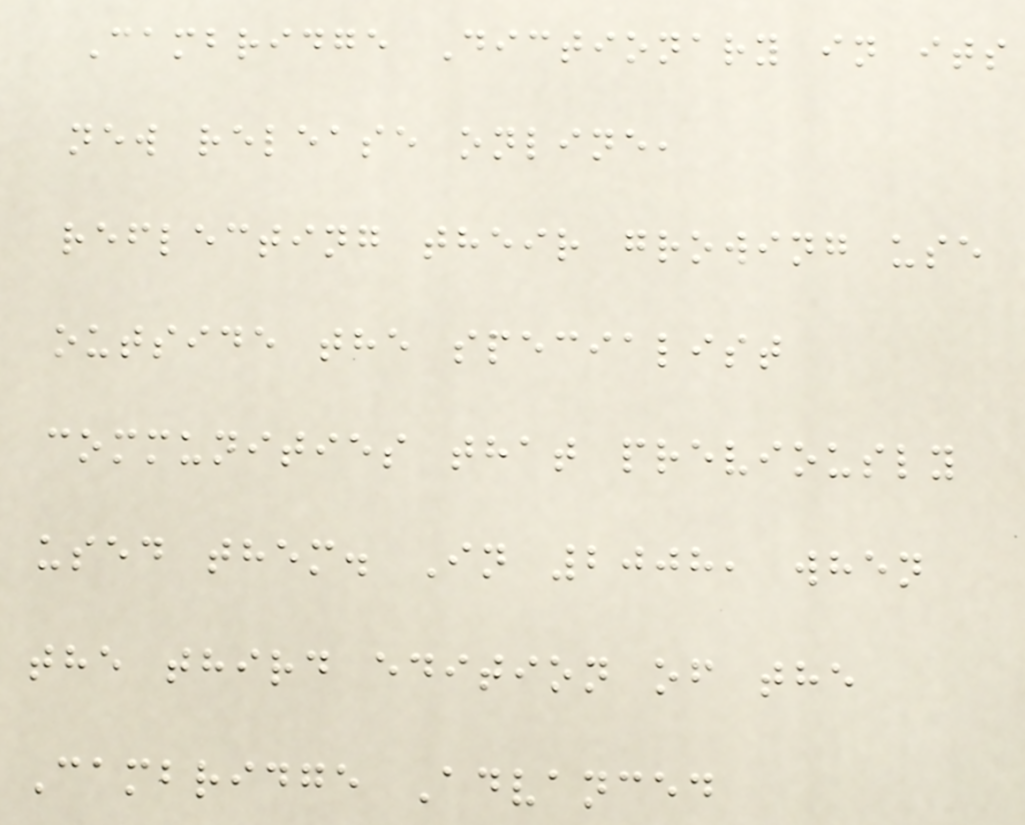Cambridge Dictionary in its
new release online,
reflecting their growing use
outside the specialist
communities that previously
used them. In 2008, when
the third edition of the
Cambridge Advanced
